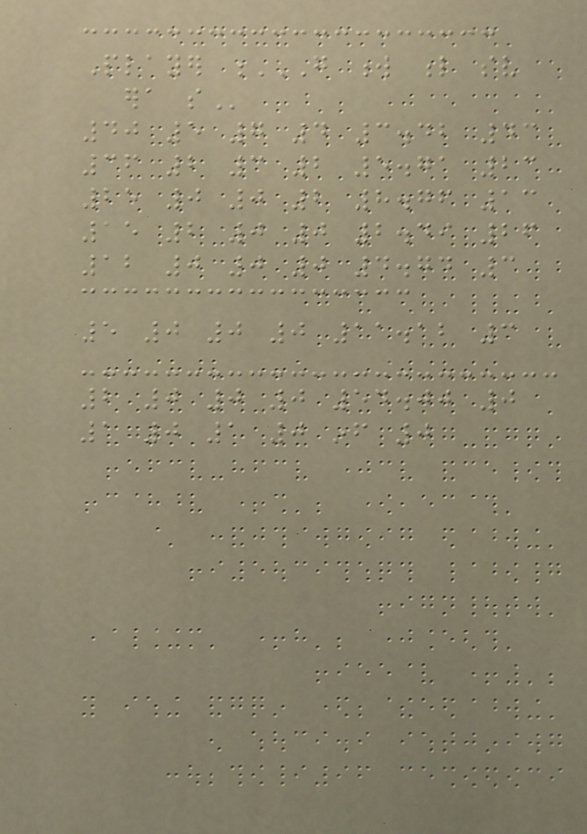Player G W L SV
ERA SO
40 5 7 4 3.42 43
36 2 3 2 5.71 23
25 0 0 2 8.76 13
15 2 0 0 2.49 26
12 0 0 0 4.74 3
5 0 0 0 11.12 3
2 0 0 0 54.00 0
1 0 1 0 inf 0
